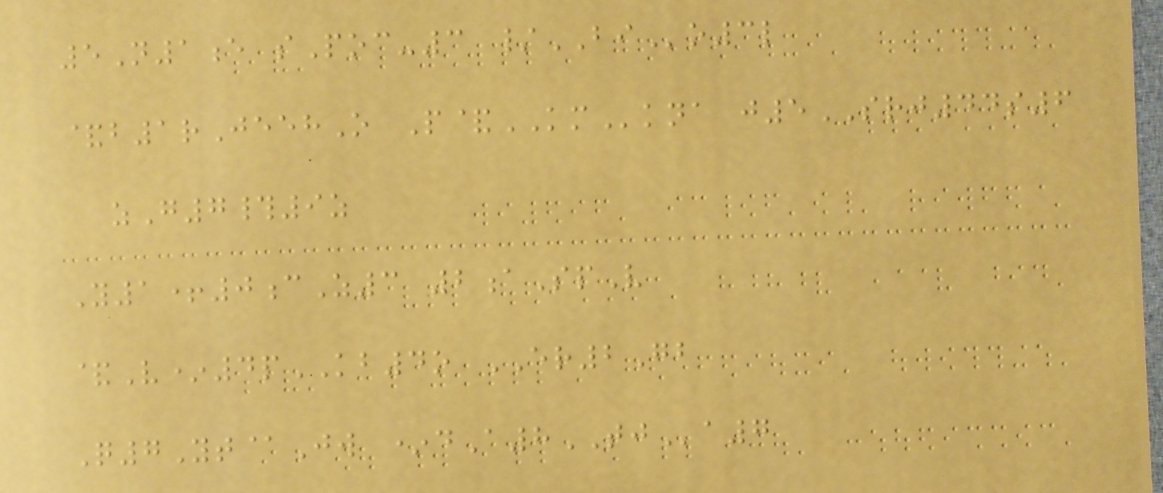5N1e sPoc-3 /BIo3l
&b1rJeehO P&KMkna j5SRJ44s6
zG7#9z
Y1+0cZ3 2aSpV
&V*4pKB4o ER2Gb
Q7Yt@Jw *dA8TJa7
